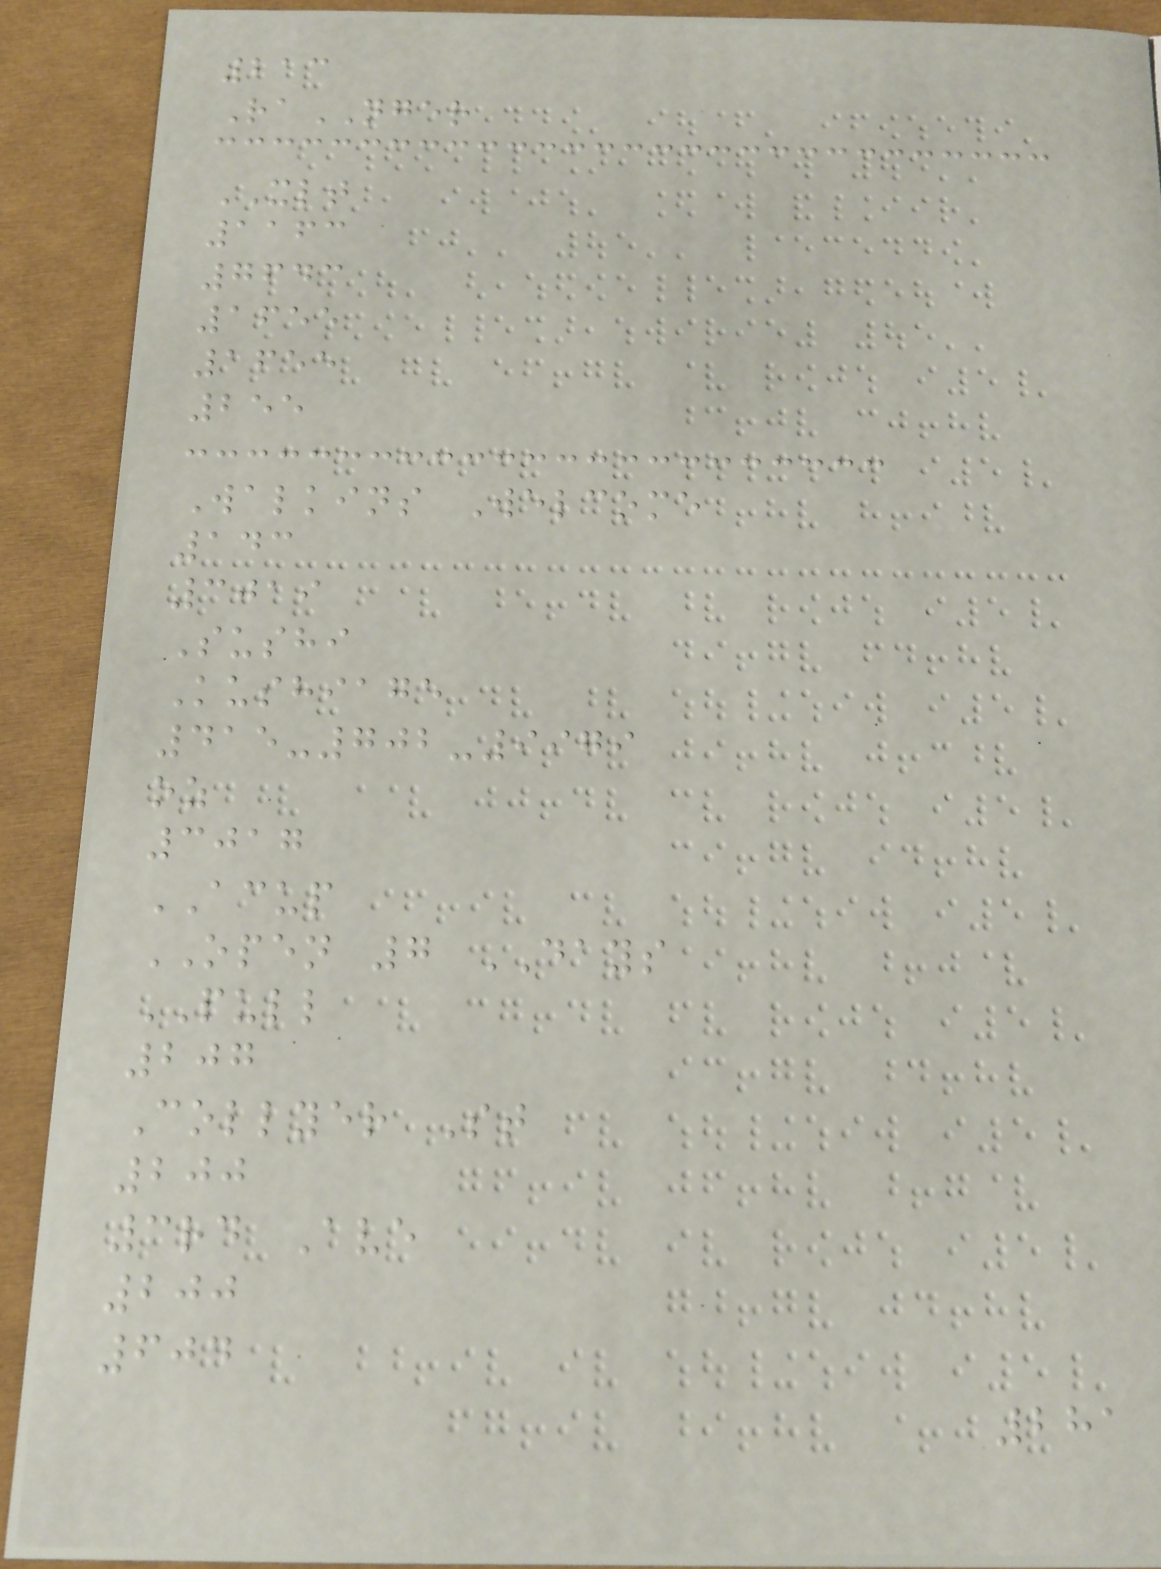213
RaNGER
XLT
1163
7643
1655
1655
255
Walkins Welcome
143
3019
Sushi
Kushiage
415-702-9979
oz
3017
ACUP
OPEN 7 DAYS
PULL
207
Collyer St
200
3rd Ave
200
604
281
